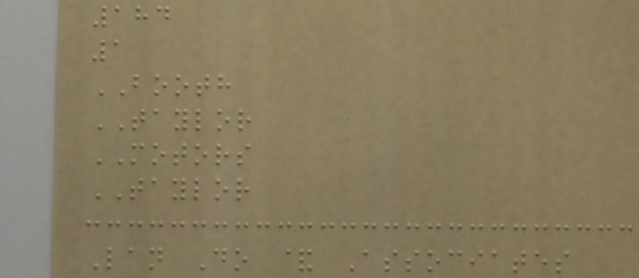184
1
BOOTH
TAYLOR
MOTORS
TAYLOR
Lan Do & Associates
